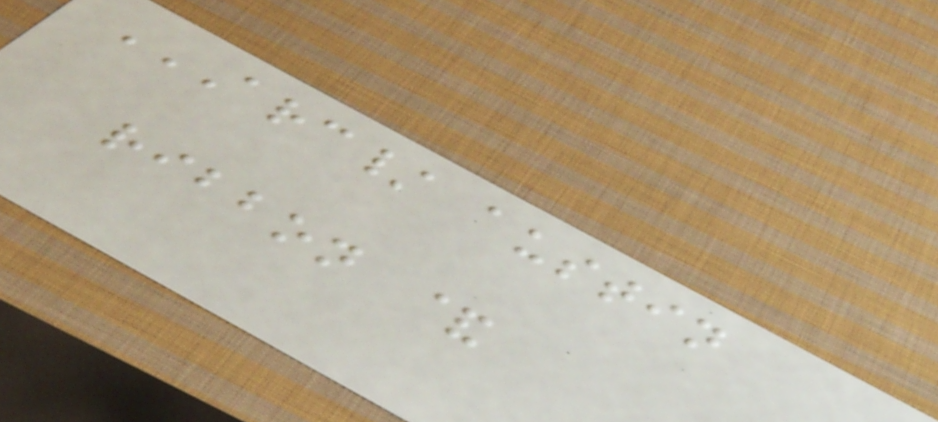ARC/ AUSTIN
RIBBON &
